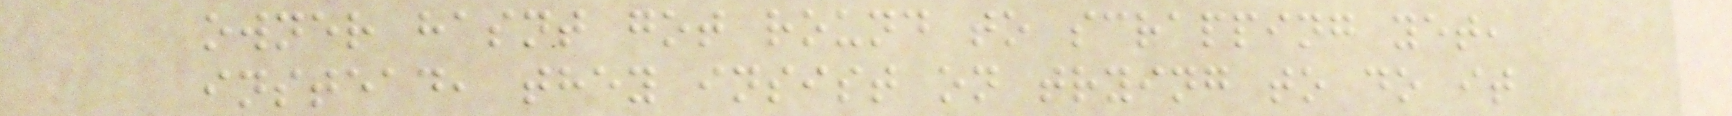owner hasnt got round to scrapping yet,
instead, they insist on trying to do it
